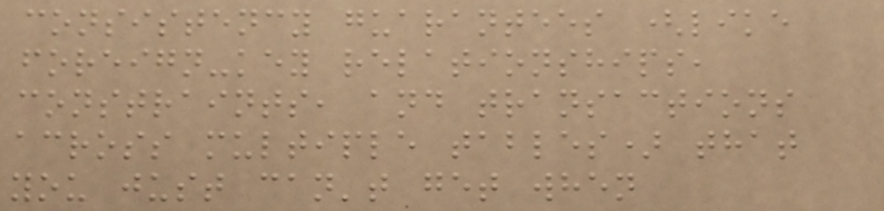consistency guarantees (like
foreign-key relationships,
constraints, and transactions
across multiple tables) that
you just can't get when
